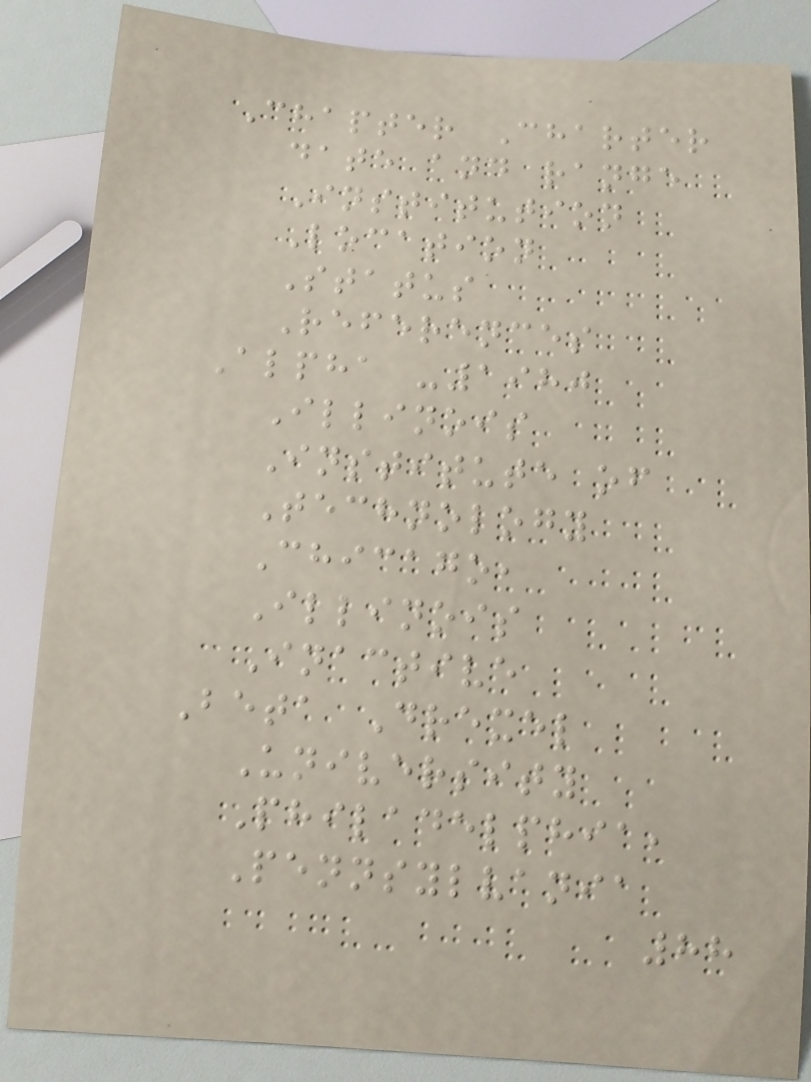Chapter Charter
date and range
Institution
Location
Status
References
Alpha -1980
Illinois
Institute of
Technology
Chicago,
Illinois
Inactive
Beta Drexel
University
Philadelphia,
Pennsylvania
88
